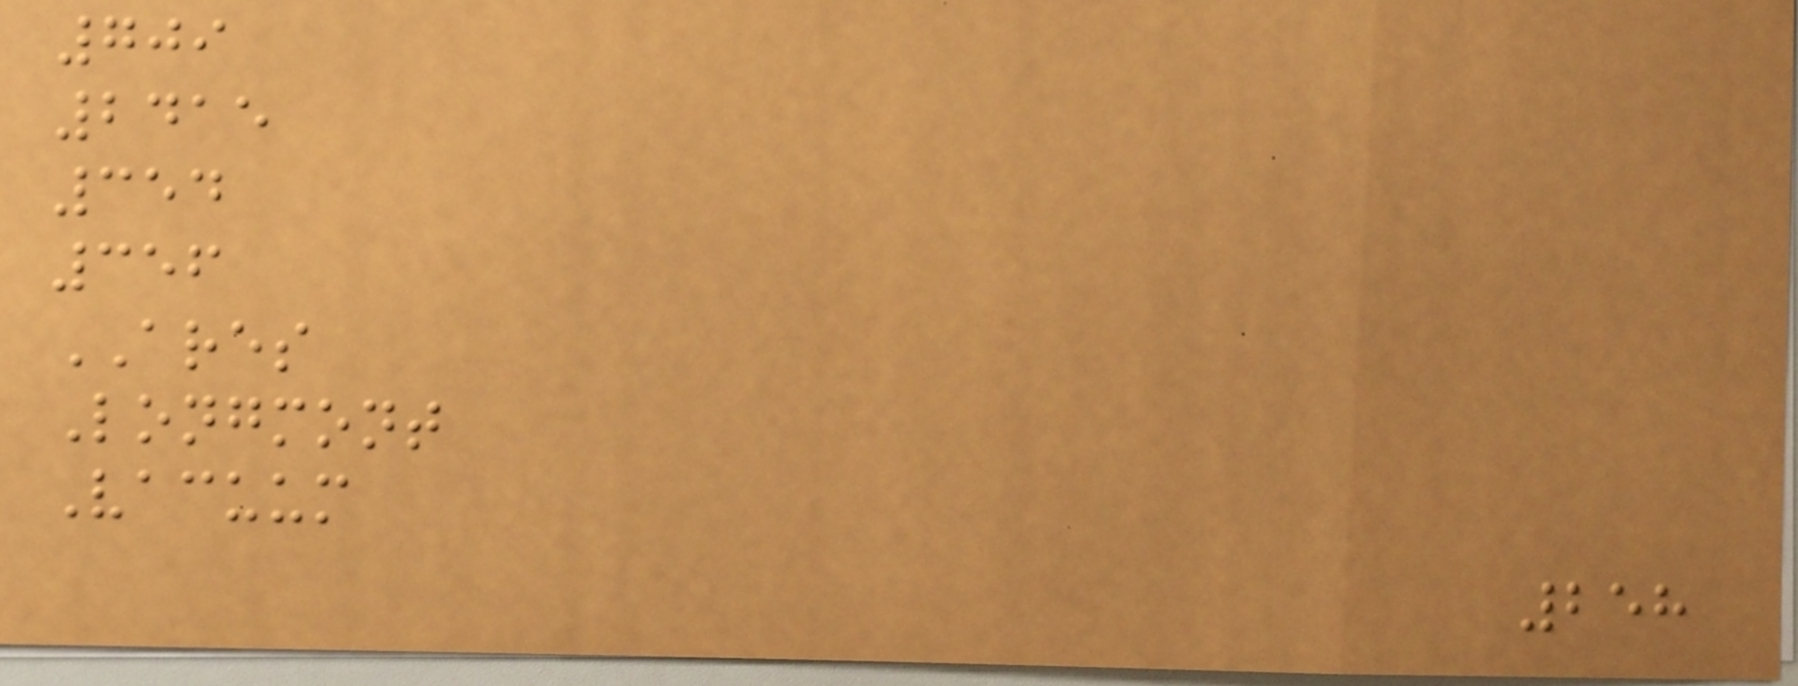709
2415
354
356
ARES
Longmont
Vacuum
258
